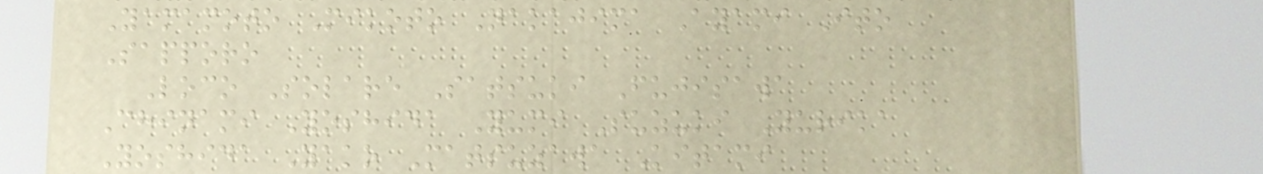Yamamoto Mikoto Nakajima Ayami Ito
Sapporo
Loco Solare Satsuki Fujisawa
Chinami Yoshida Yumi Suzuki Yurika
Yoshida Yako Matsuzawa Kitami
